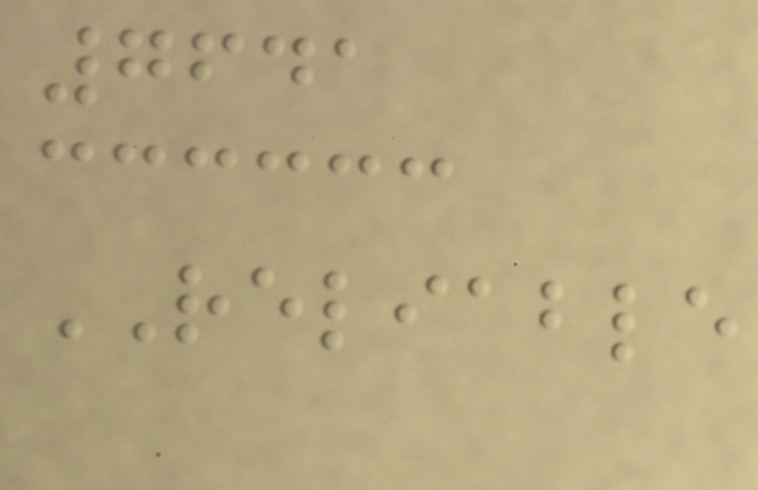7641
RELIABLE
